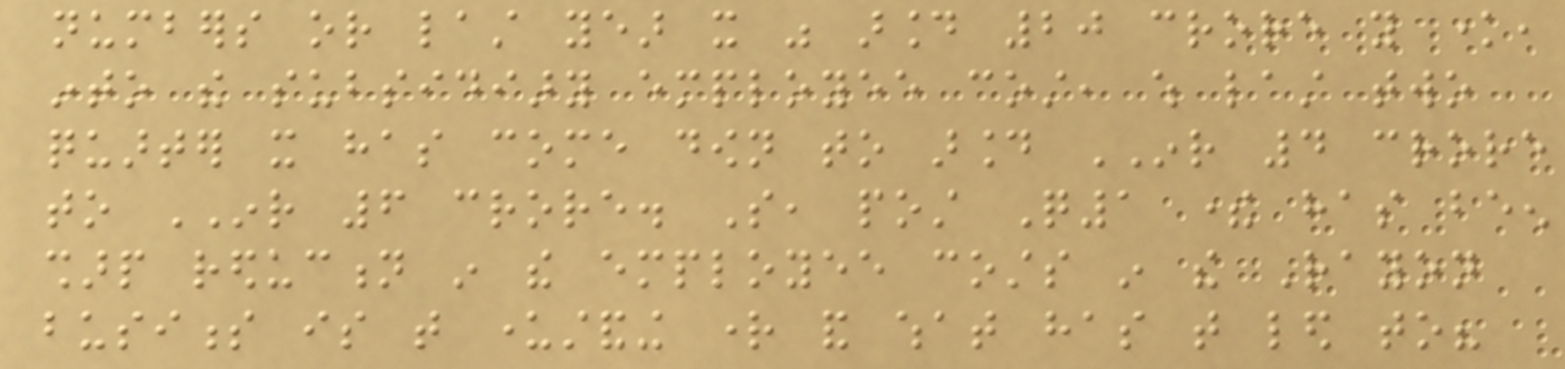numbers or last year it was around 20 crore you know,
into the subsidiary employee cost, which last two
quarter it has come down to around INR 4 crore
to INR 6 crore. So, post Q1 there has been
sharp reduction in the employee costs in the Rayon
business is that understanding right and what has that led to?
